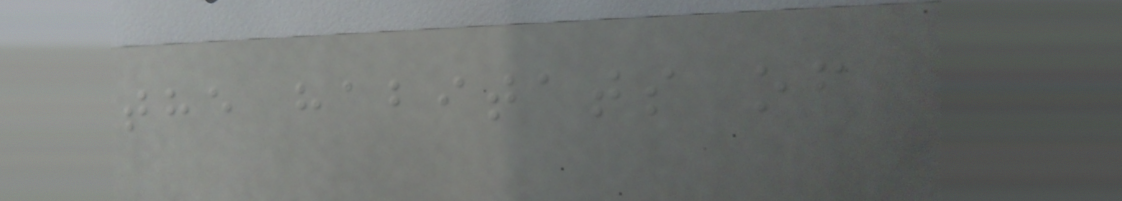the habitats of
